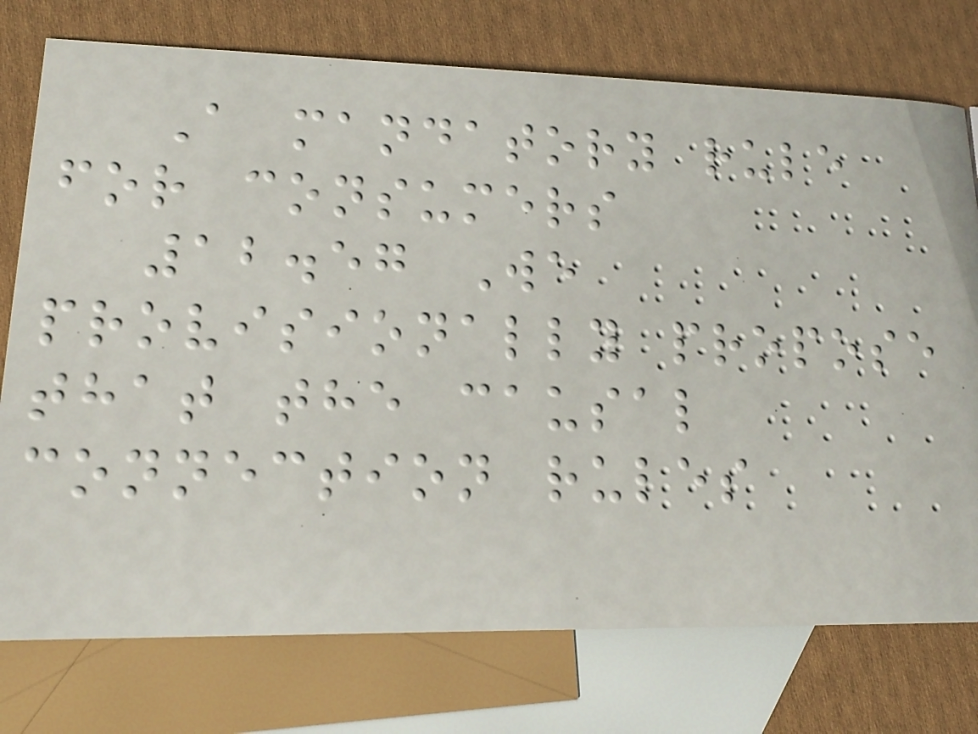A mandatory rule
for consumers
12.57 We
provisionally propose
that the causal
connection rules
